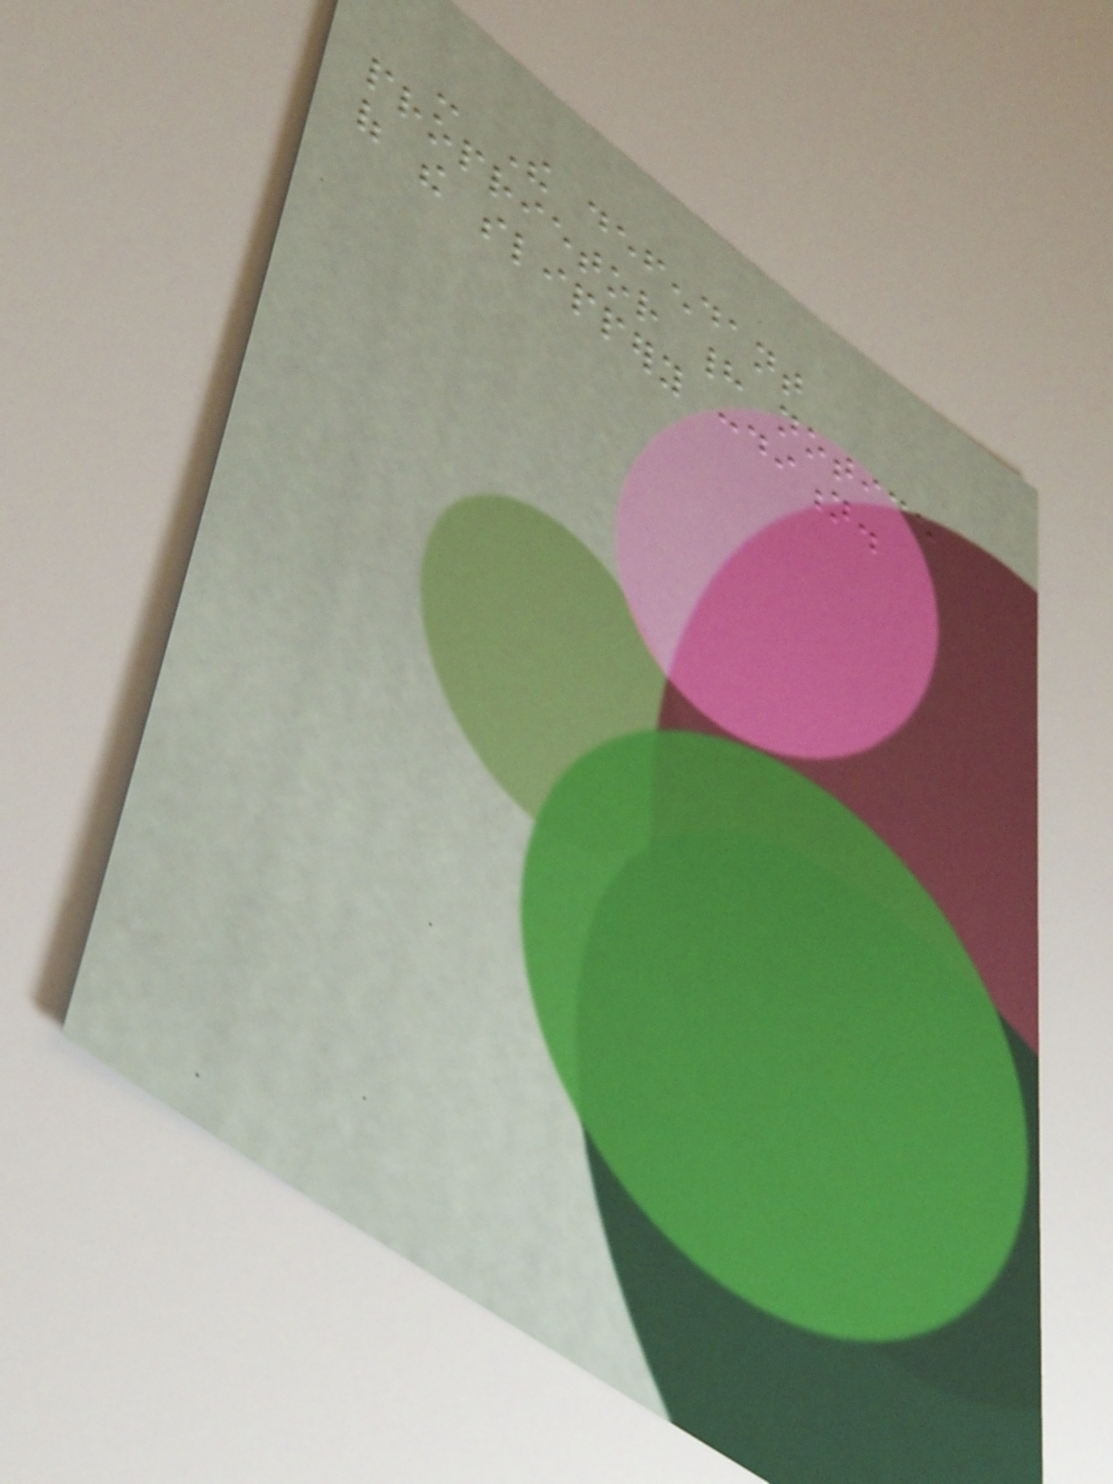- The defendant
proprietor had notice
of the slippery condition.
